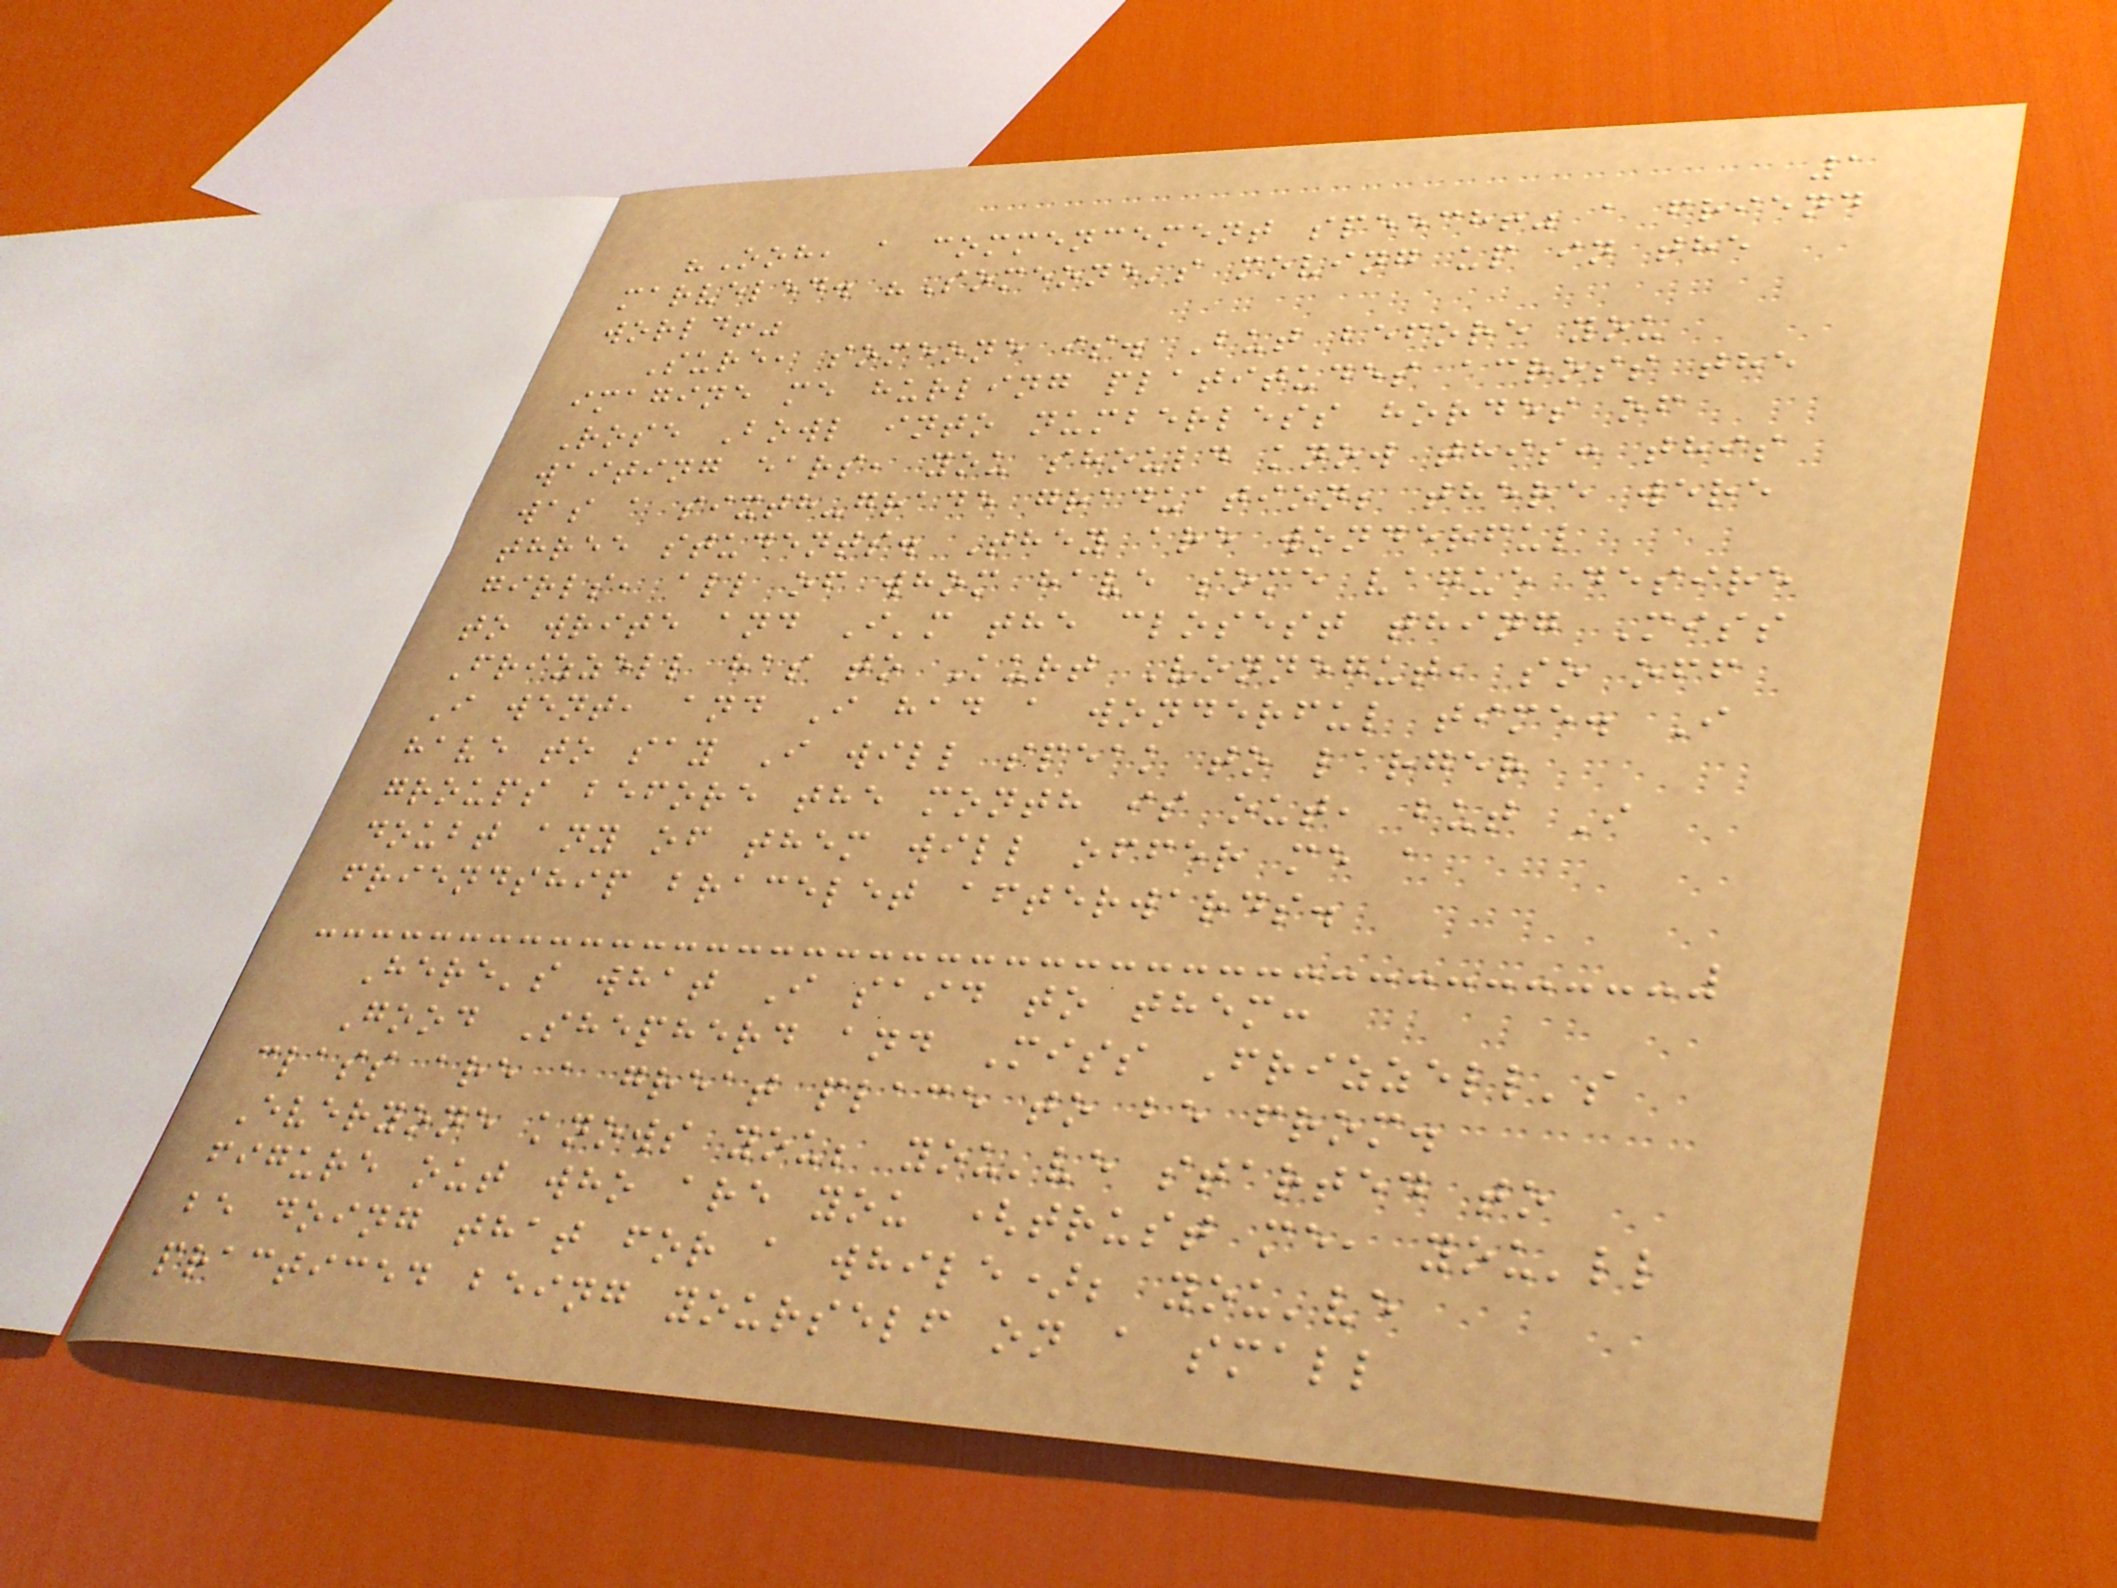1
"Ooh, a commencement speech!" a friend
marveled. "Someone's moving up in the
world!"
Sure, someone is. But before you
imagine me hurling platitudes across the
Rose Bowl into numberless hordes of
waiting ears, you should know this: this
was a sixth-grade graduation; there were
three students. They are wonderful
girls, all of whom have some vague desire
to write and I'm the closest thing Miss
Frizzell has to Kurt Vonnegut, so off
I went, and I had a wonderful time. I
have to say I will speak to larger
groups before the month is out, but I
doubt any of them will offer me a
friendship bracelet afterwards.
Here's what I said to them:
Good Shepherd and Miss Frizzell's
class are a great place to be from.
Everyone knows you; you've started to
figure out who are you (trust me, you'll
be doing that for a while); you've
practiced being yourself on a small
